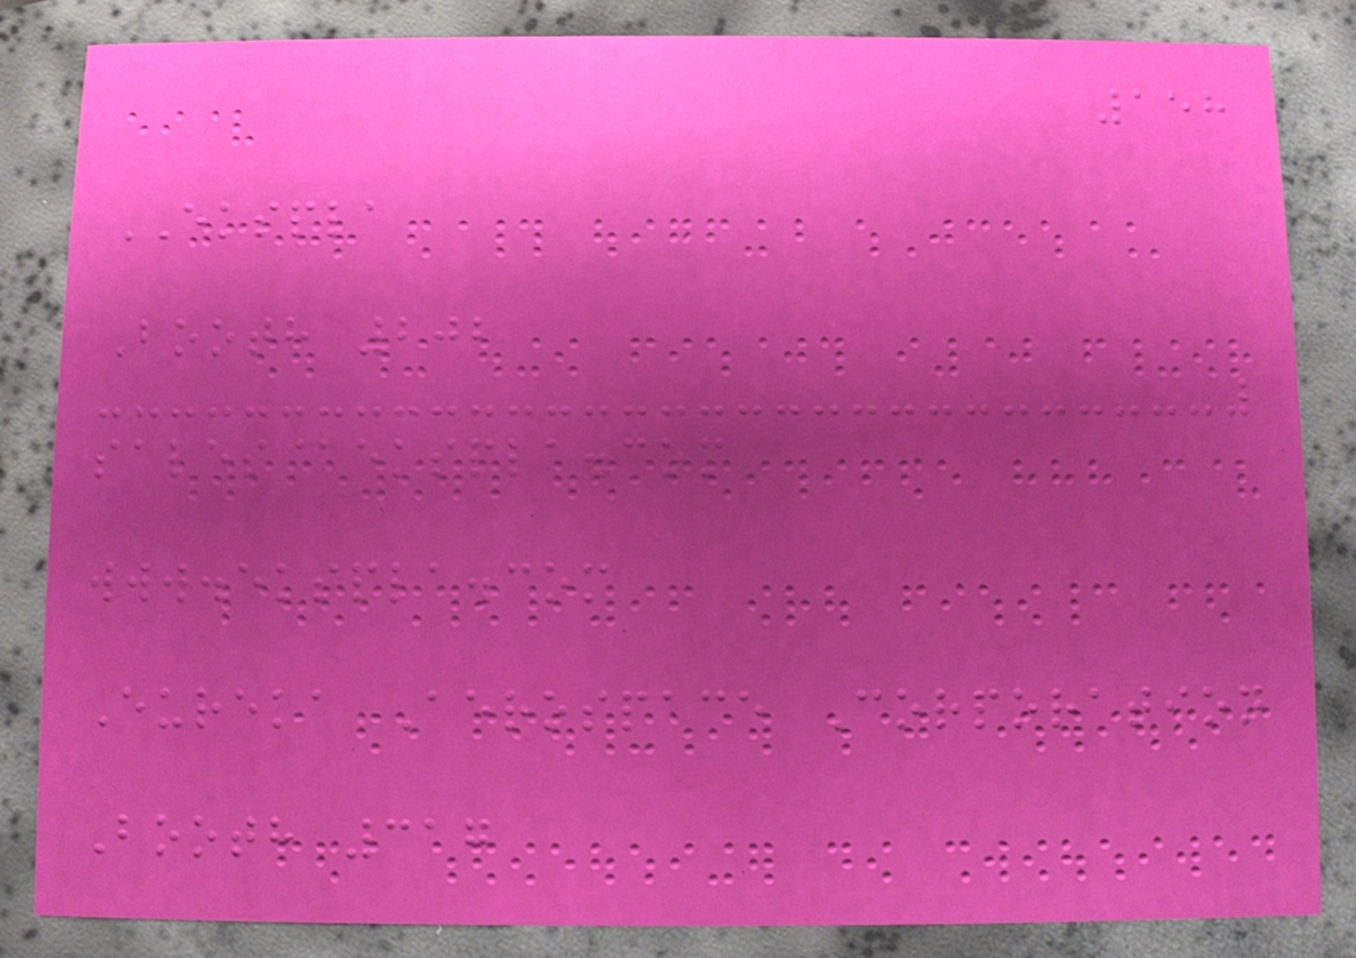158
EKSPLA
Booth 202
sales@ekspla.com
www.ekspla.com
Eureka Aerospace Corporation
Booth 317
